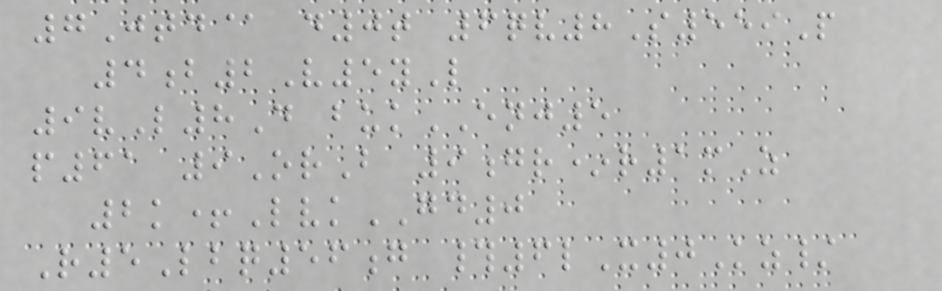7Jtd@ d0t 6qv8S559P
4b2V5yL
9vL8D bukENJ5
p61 9OrB 9gr*r1mZ
2k+LvkGD0
R5Lbq56g #6lX0Kz/
